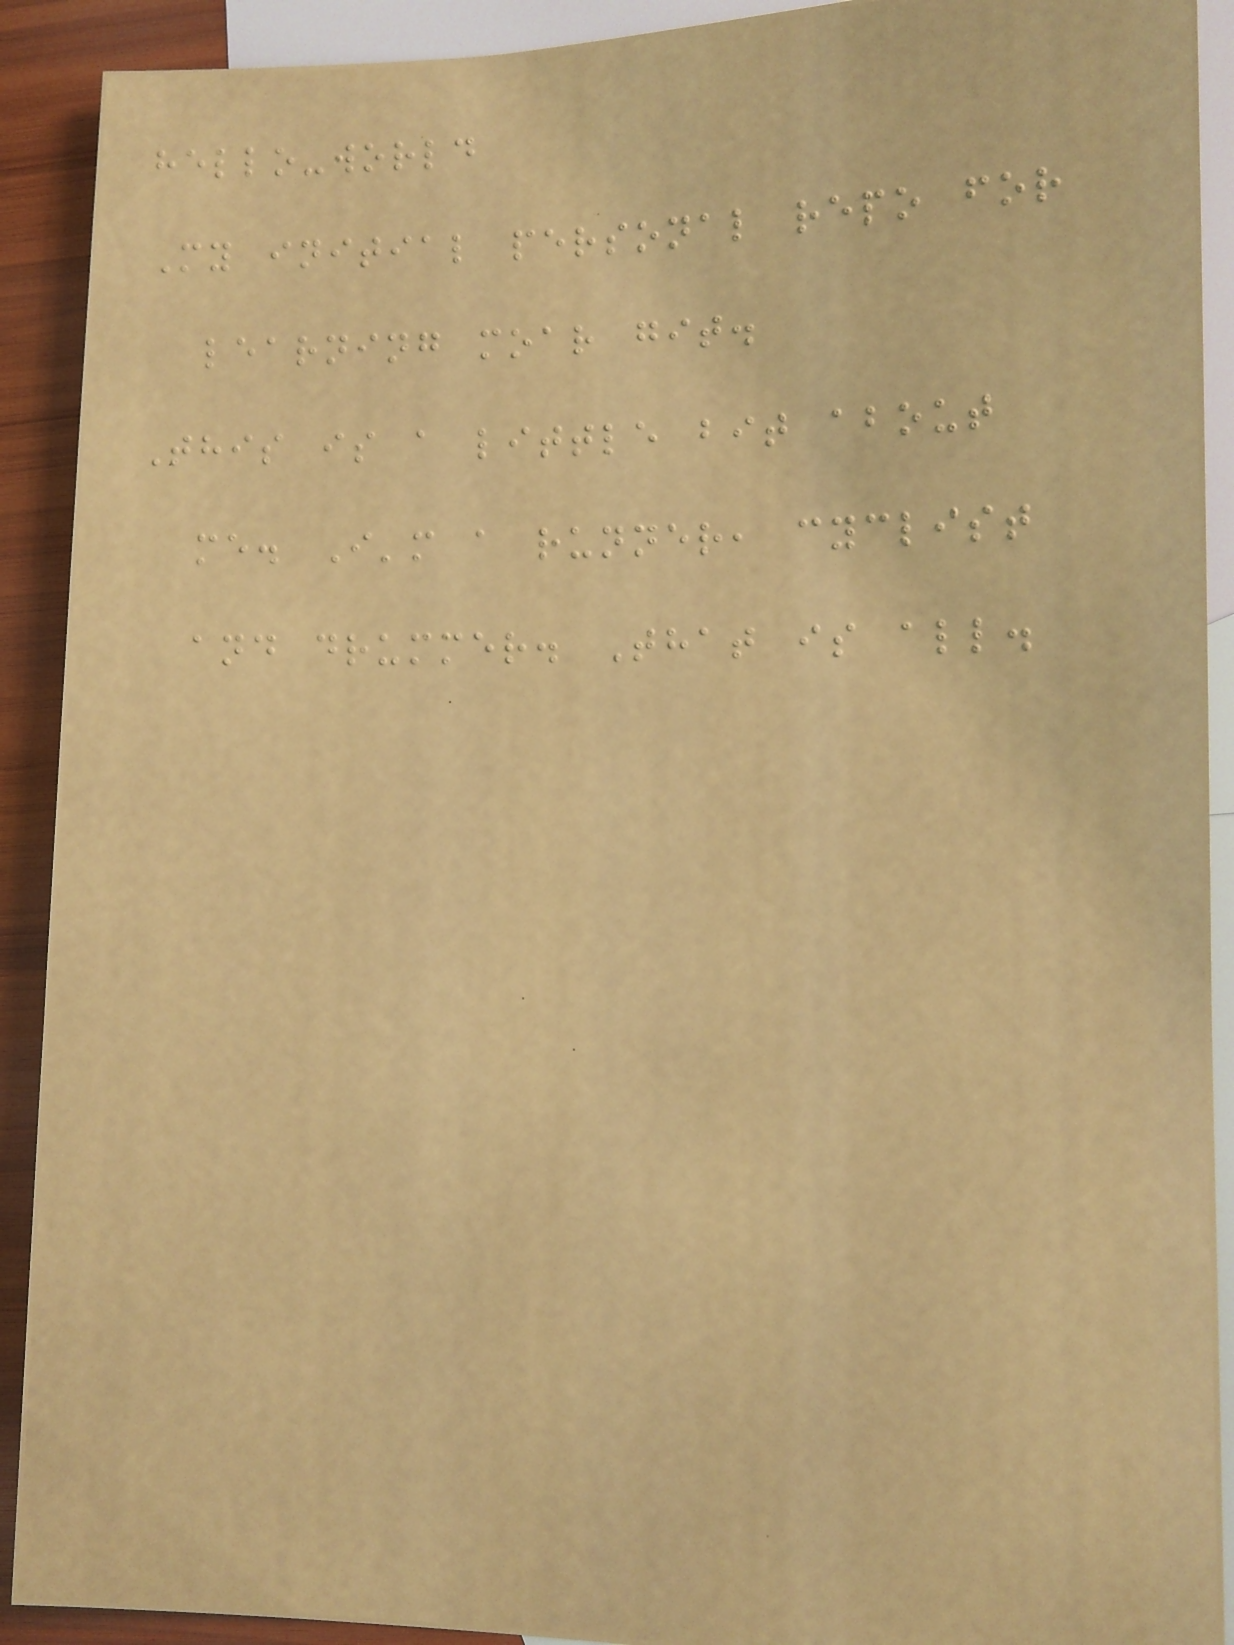hello-world
My initial personal repo for
learning moar git.
This is a little bit about
me. I'm a runner, cyclist
and drummer. That is all.
